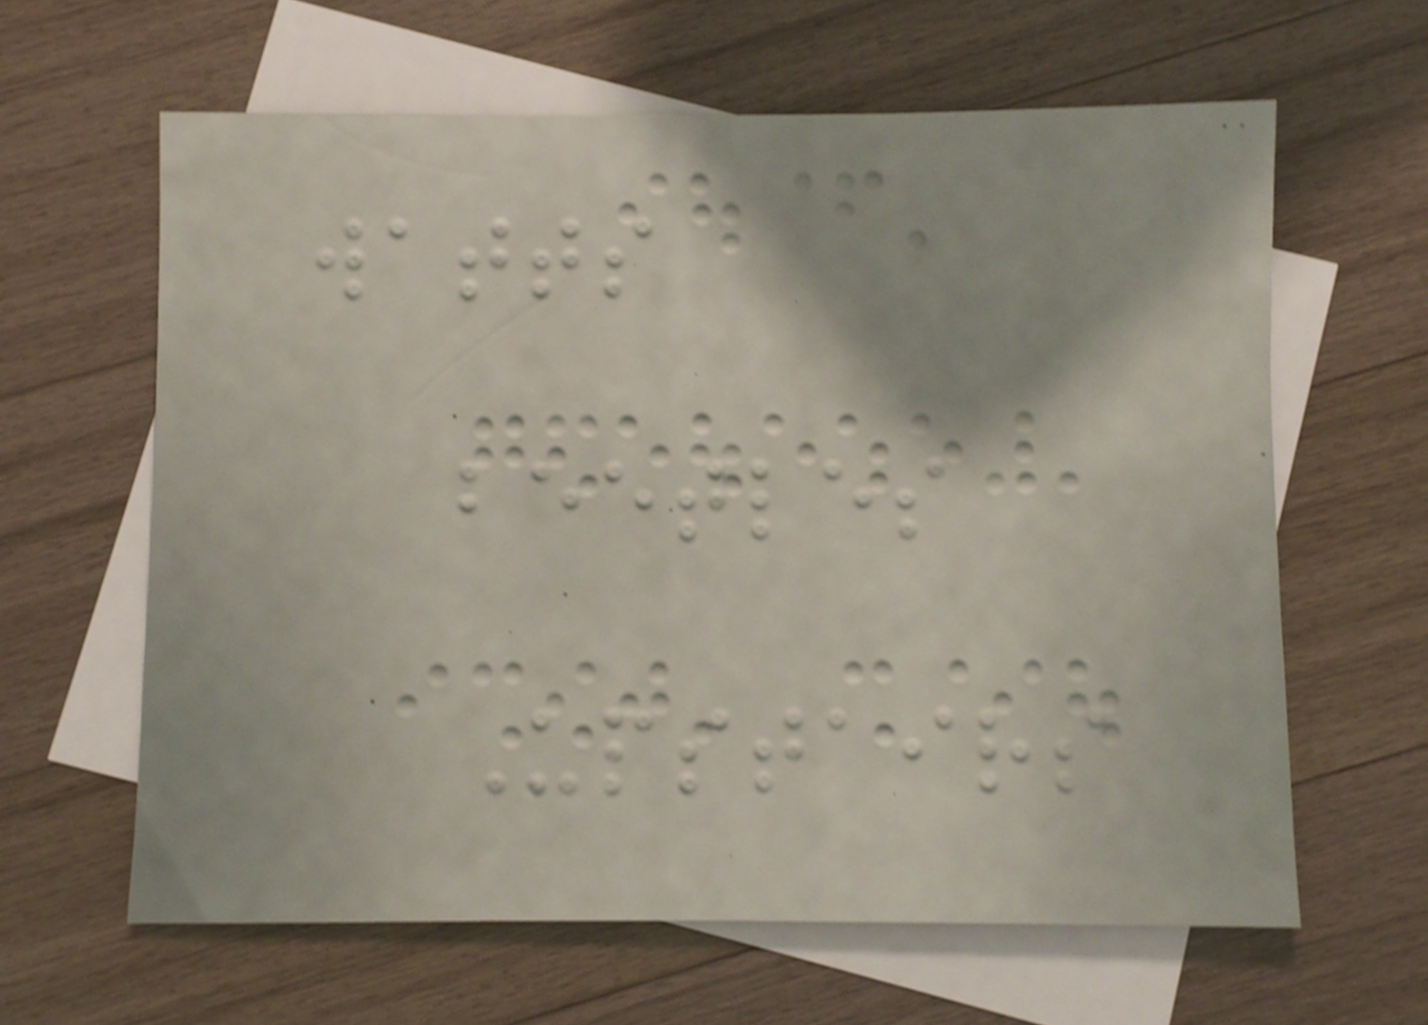watts
beetles
Upstairs
